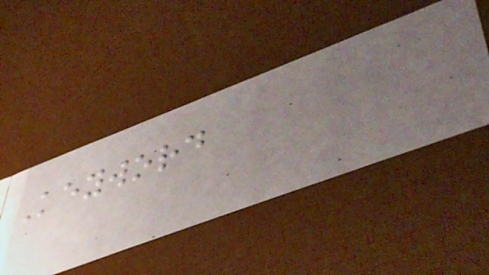Keyword
